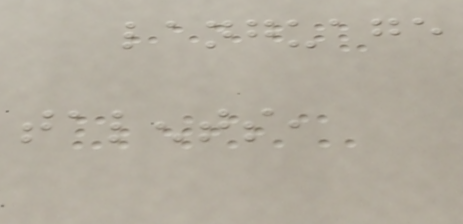language
talents,
